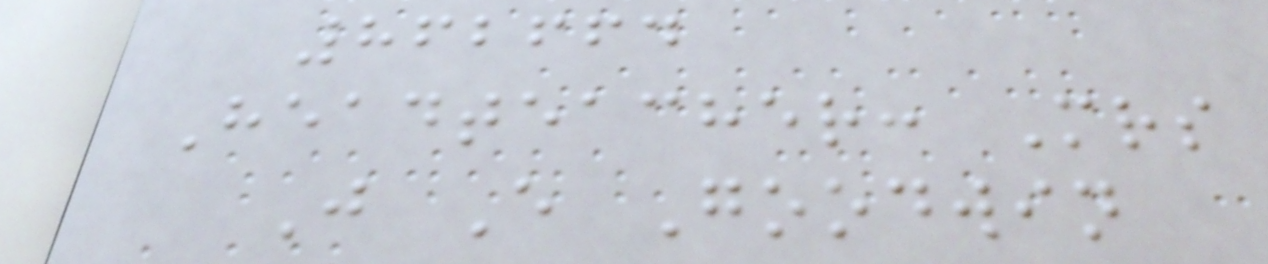862664
Headteacher: Mrs
J E Goodwin
